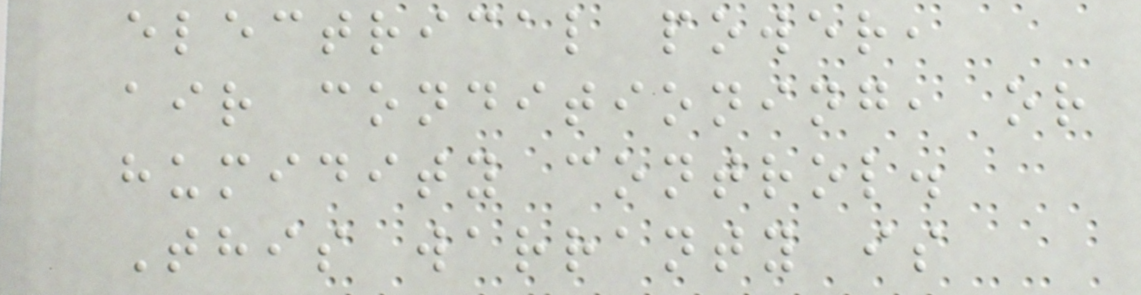electrical power,
air conditioning, or
humidity control.
This warranty is
